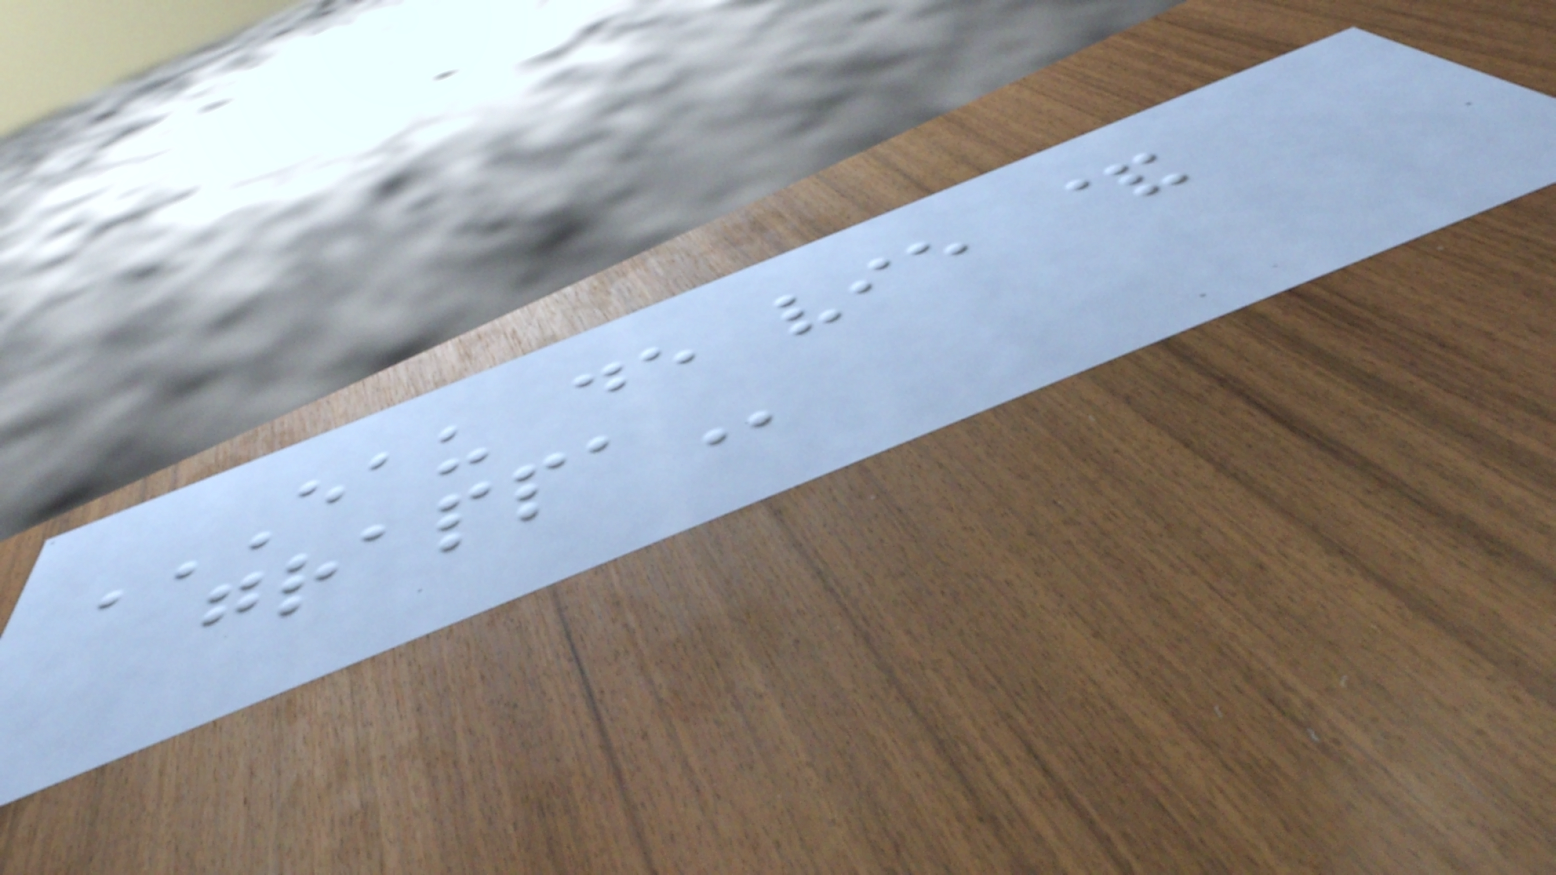EAU DE VIE &
GRAPPA
